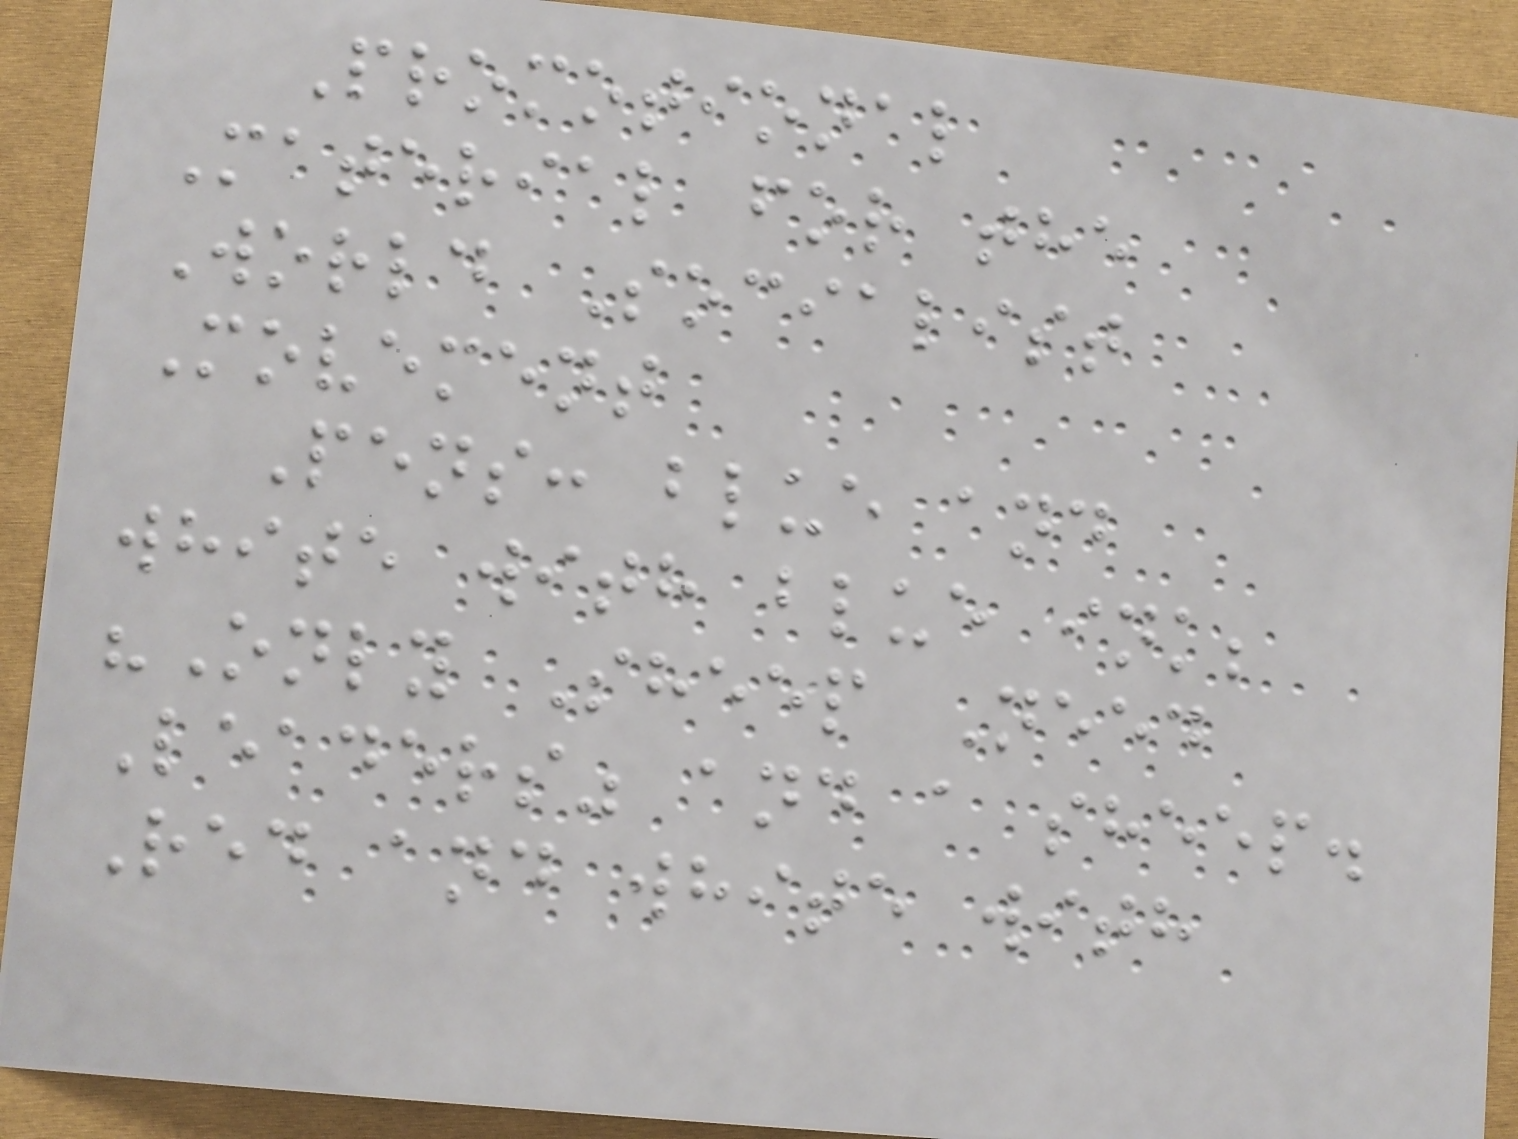Promotional
Material for the
World Socialist
Movement
Pens: blue and
white with blue ink;
"Only Sheep Need
Leaders" and a sheep.
Red and white with
